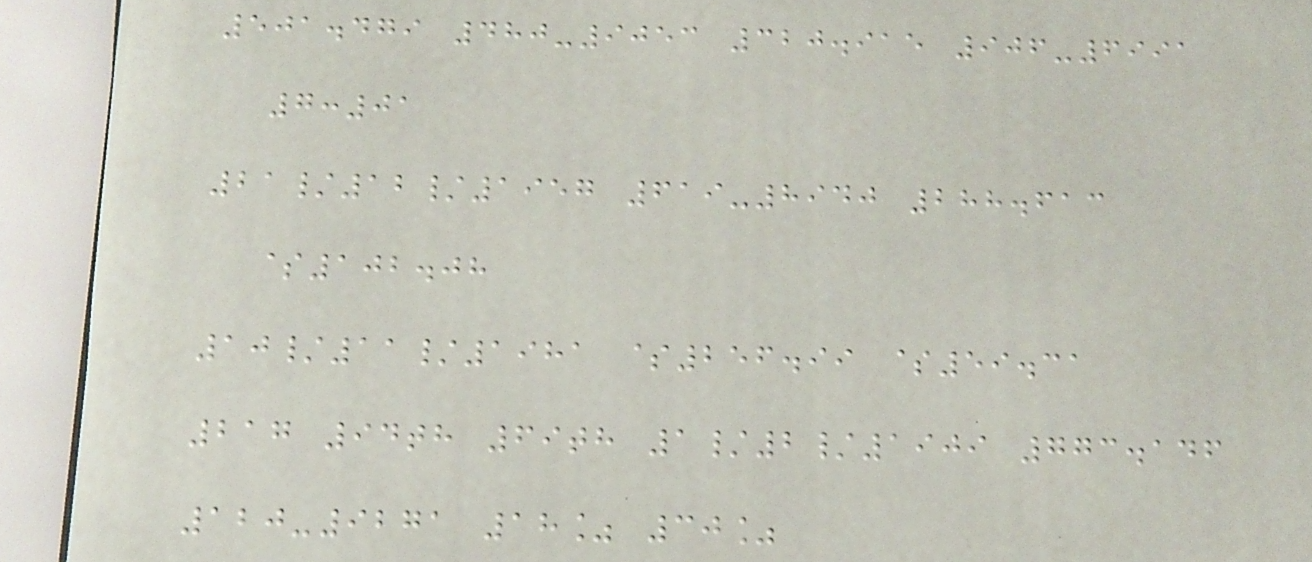501.479 480-9053 320.915 906-6991
7:01
21/12/1957 619-8940 288.613
$102.08
10/11/1981 $256.99 $59.31
217 94th 69th 1/2/1909 773.146
120-9271 18% 30%
